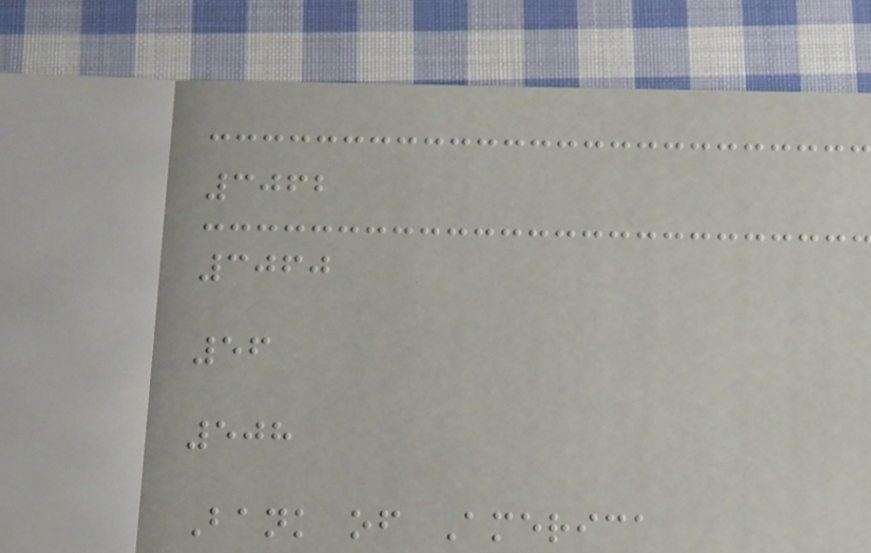3062
3060
56
508
Bank of America
